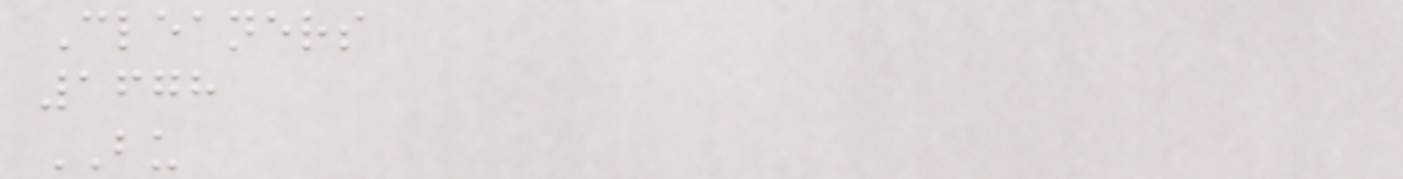Cleaners
1678
BU
